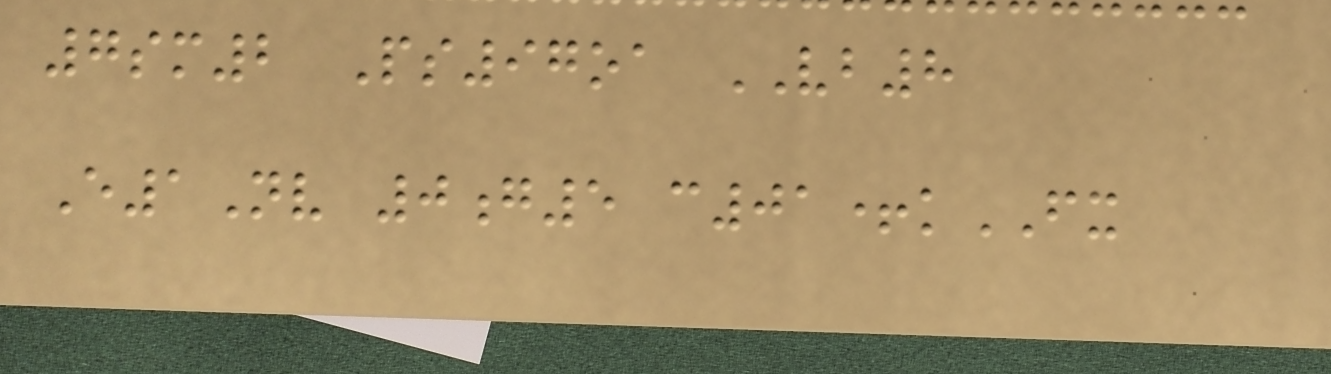7sm2 Ps97oa VB8
E1Nv 0g5 c01+kFX
